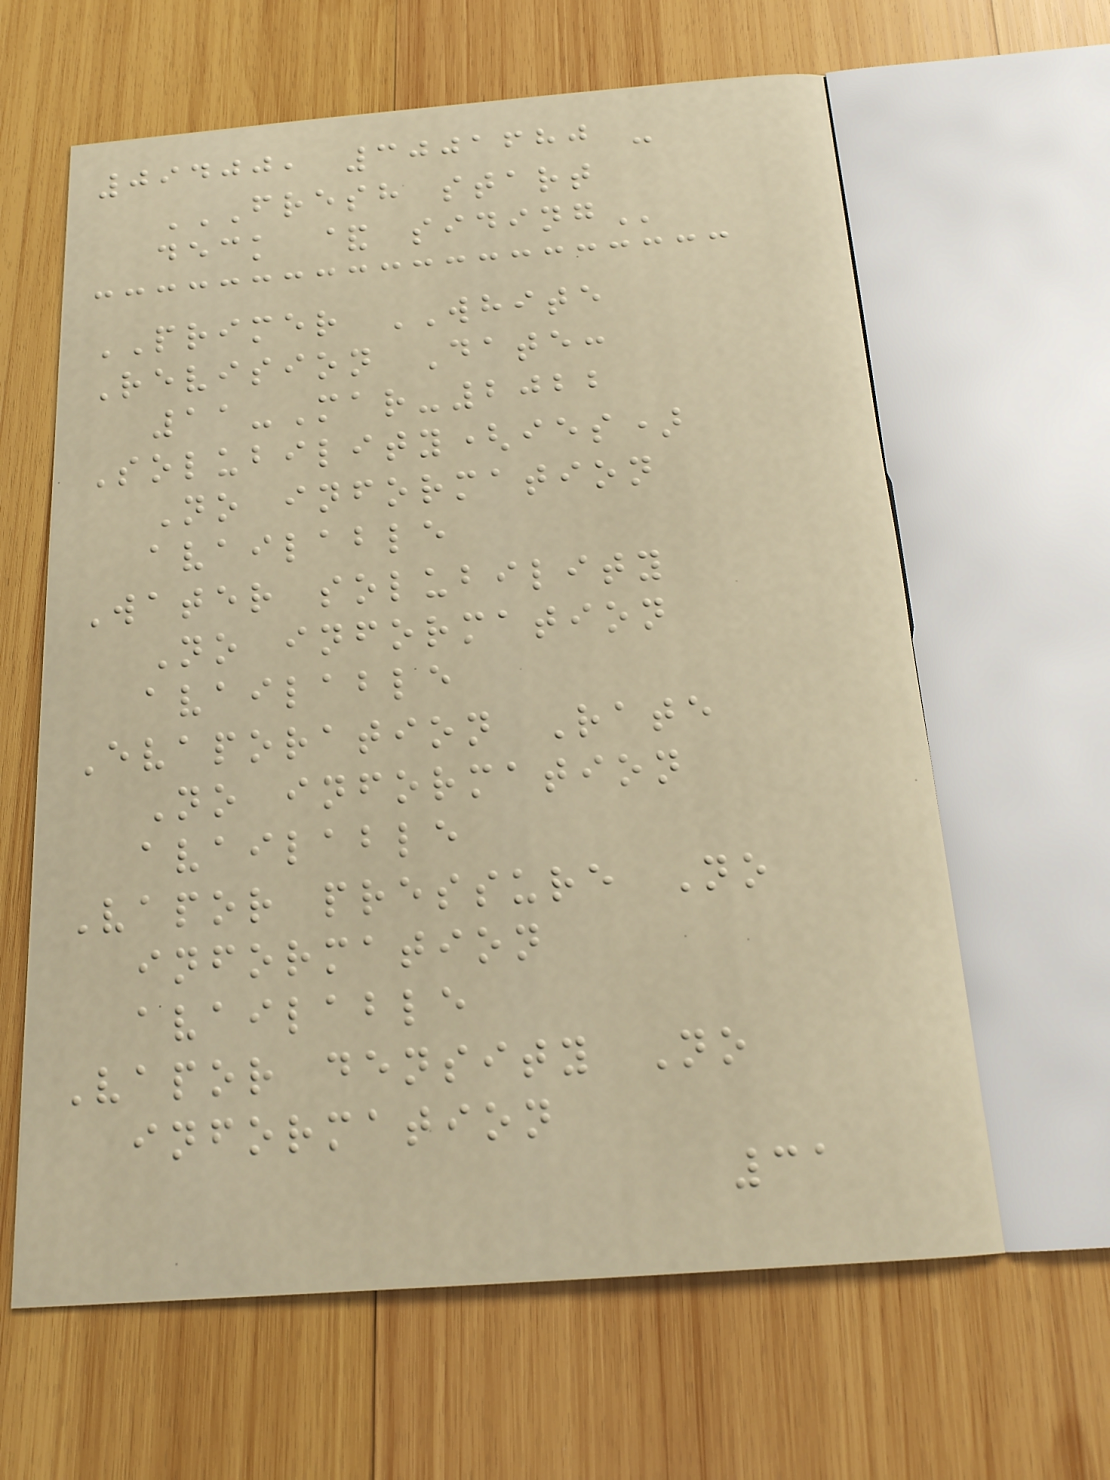09400, 3001680 -
FRESH START
DECK & SIDING
PRIMER WHITE
Revision Date:
11-Mar-2022
Solubility(ies)
No information
available
Water solubility
No information
available
Evaporation Rate
No information
available
Vapor pressure No
information
available
Vapor density No
information
31
